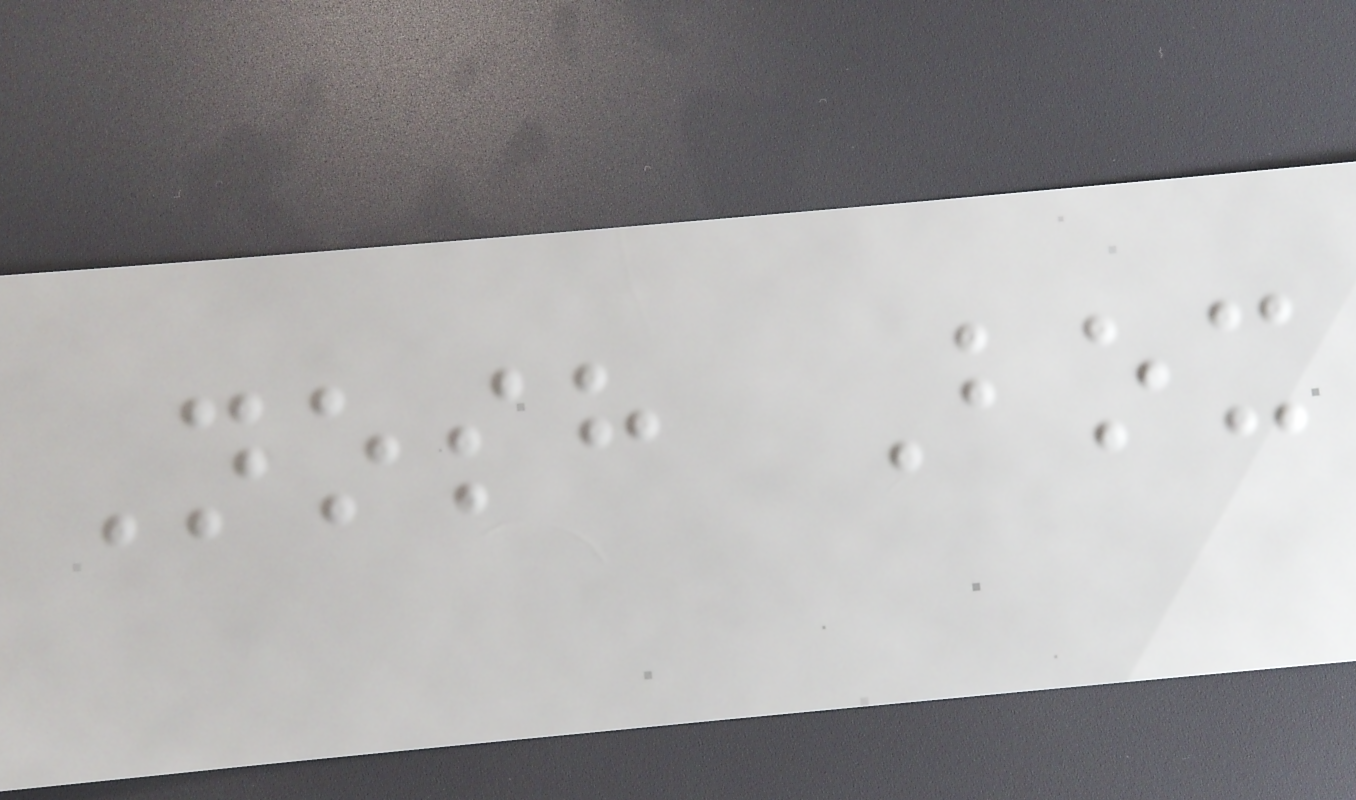Nosh Box
